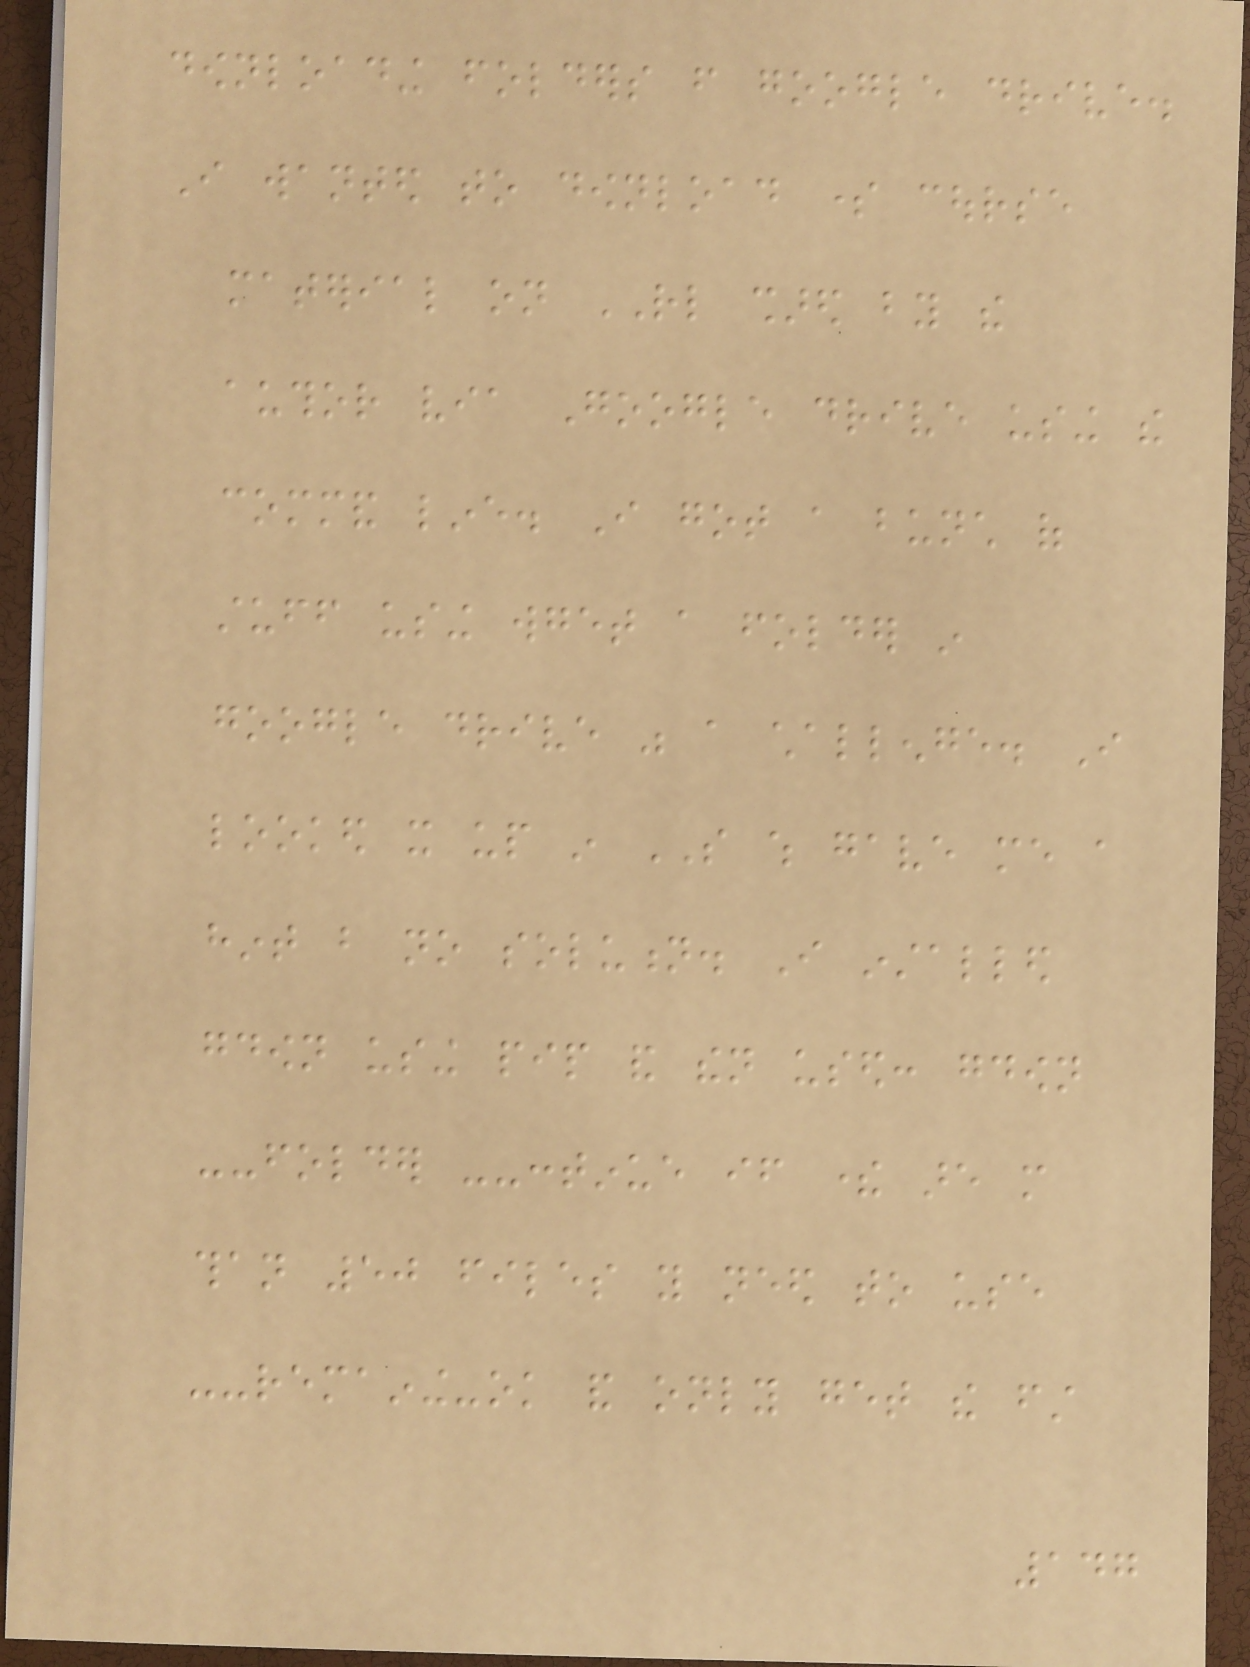downloading folders from google drive.
I wanted to download some course
material on RL shared by the
author via Google drive using the
command line. I got a bunch of
stuff using wget a folder in
google drive was a challenge. I
looked it up in SO which gave me a
hint but no solution. I installed
gdown using pip and then used: gdown
--folder --continue if there are more
than 50 files you need to use
--remaining-ok and only get the first
147
